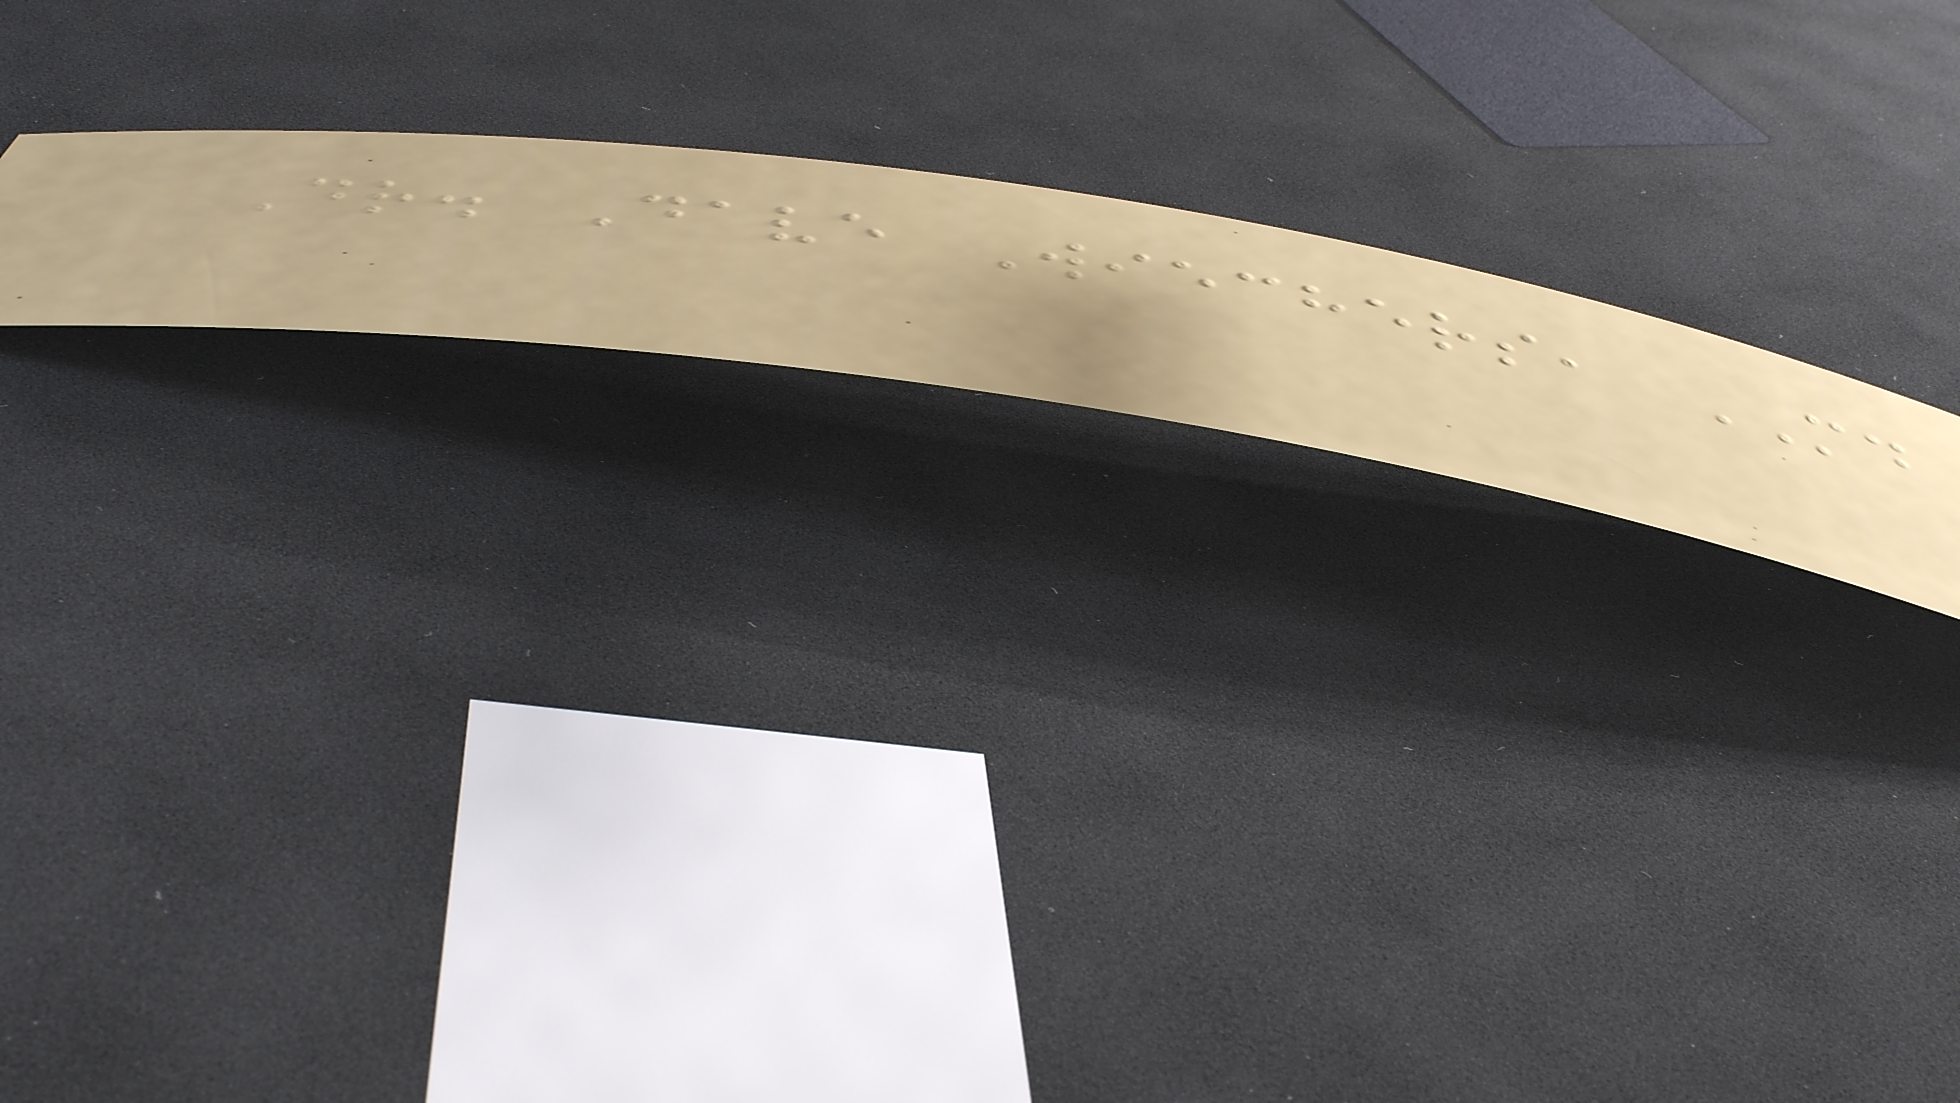Dr. Dave Wiechers, MD
